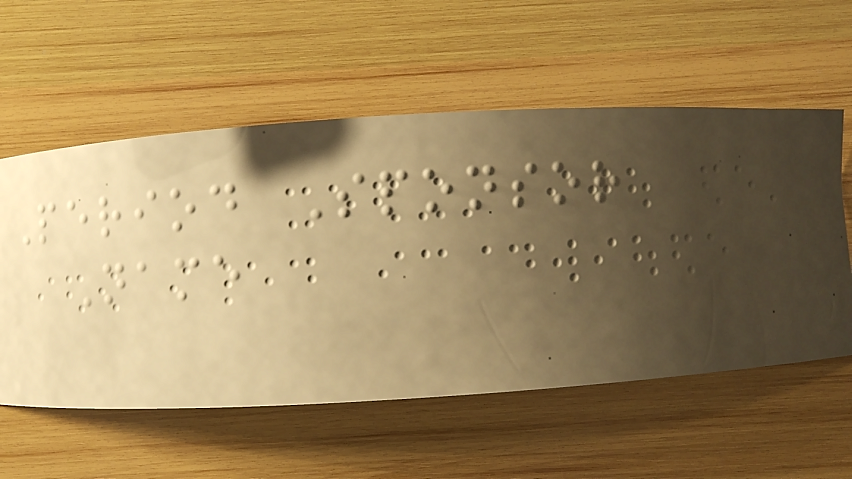Period Sponsor
Name
